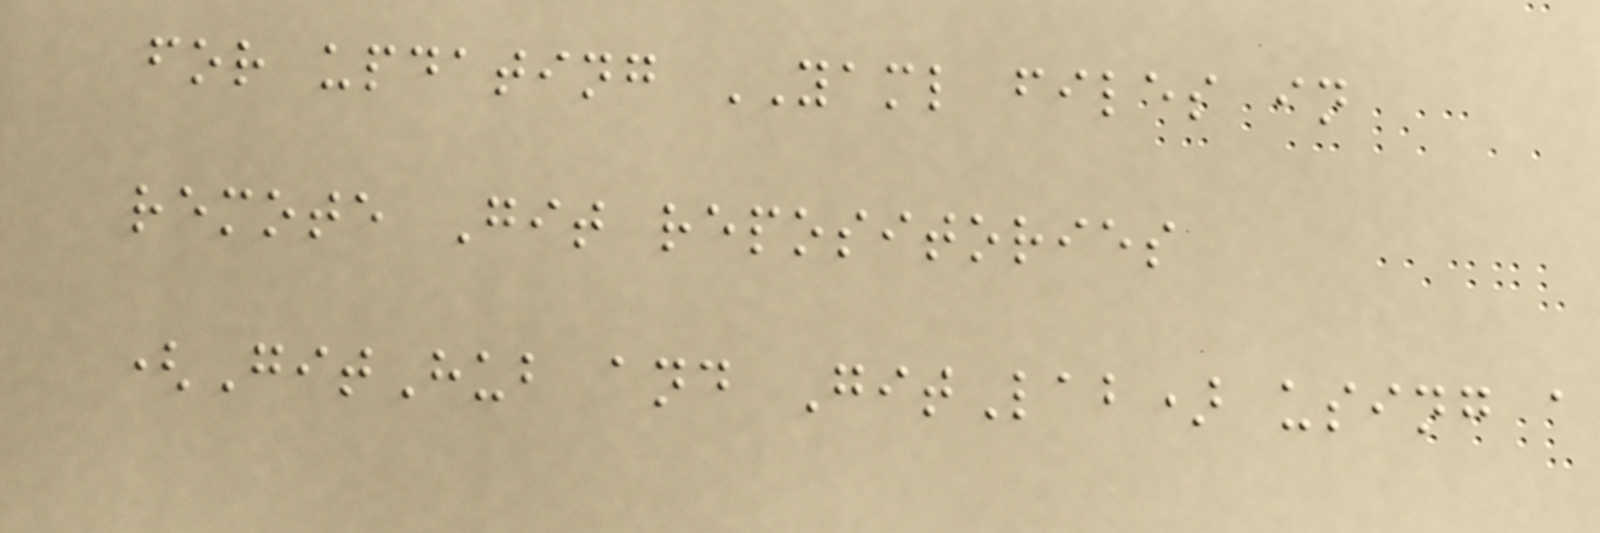for updating YAML files in
remote Git repositories
(GitHub and GitLab) using a
